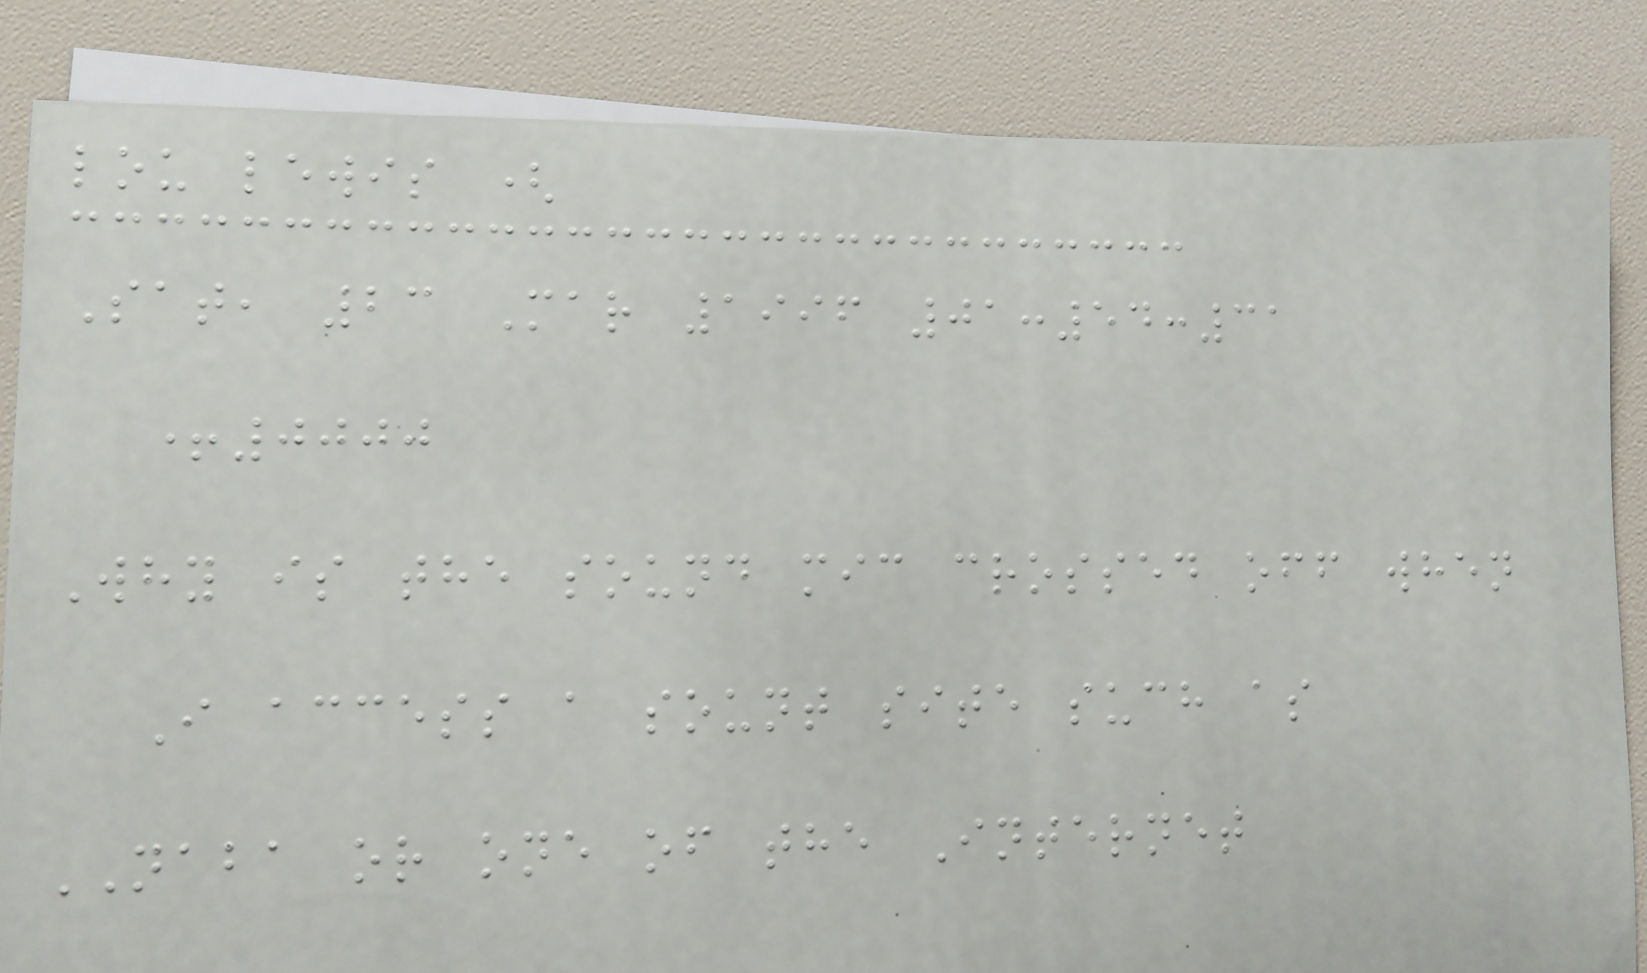lou lewis (
Sat, 23 Mar 1996 01:54:31
+0000
Why is the sound mic crossed off when
I access a sount site such as
NABA or one of the Internet
